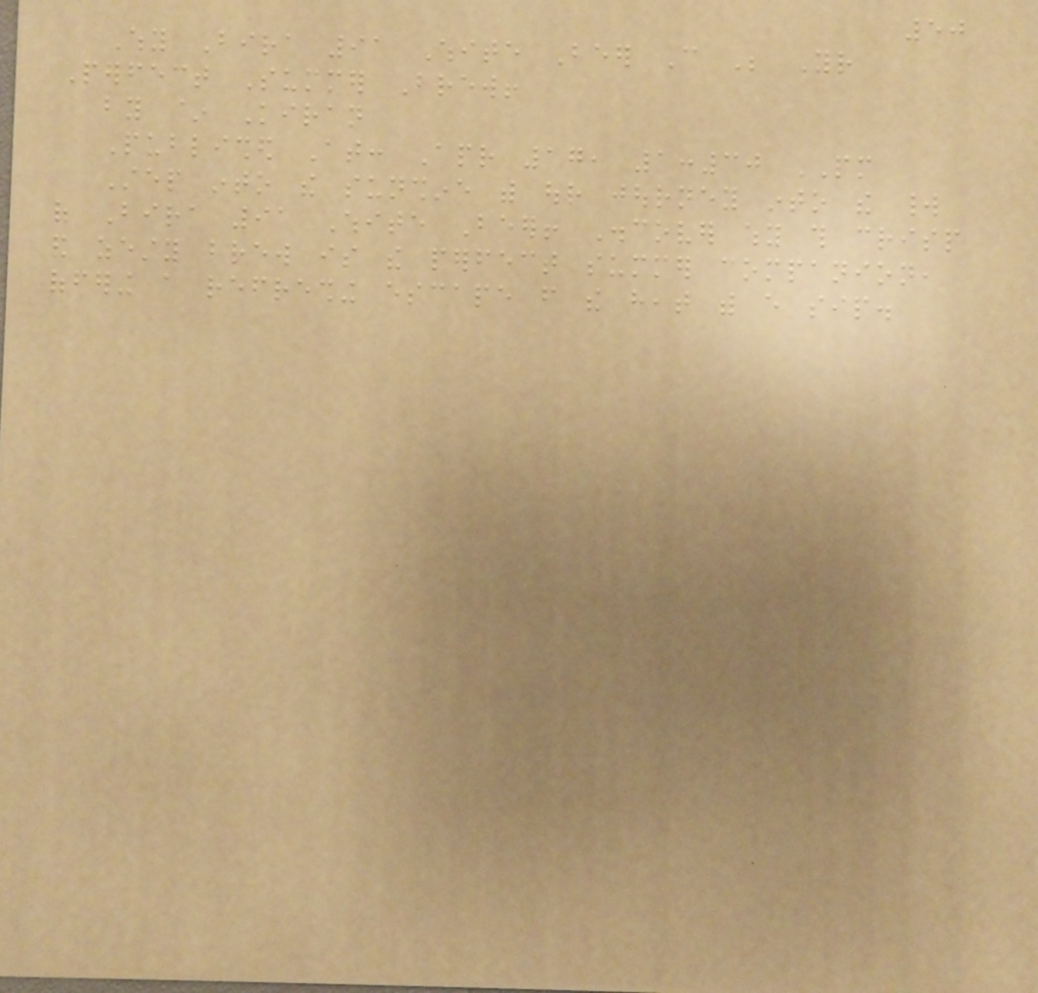50
Why Bira 91 White Beer Can Be Your
Perfect Summer Brew!
by ~ Kiran
Published At: Apr 17, 1:30 PM
Step into the sunshine with our journey into the world
of Bira 91 White Beer! Discover why this crisp
and zesty brew is the perfect summer companion,
offering a refreshing escape from the heat with every sip.
